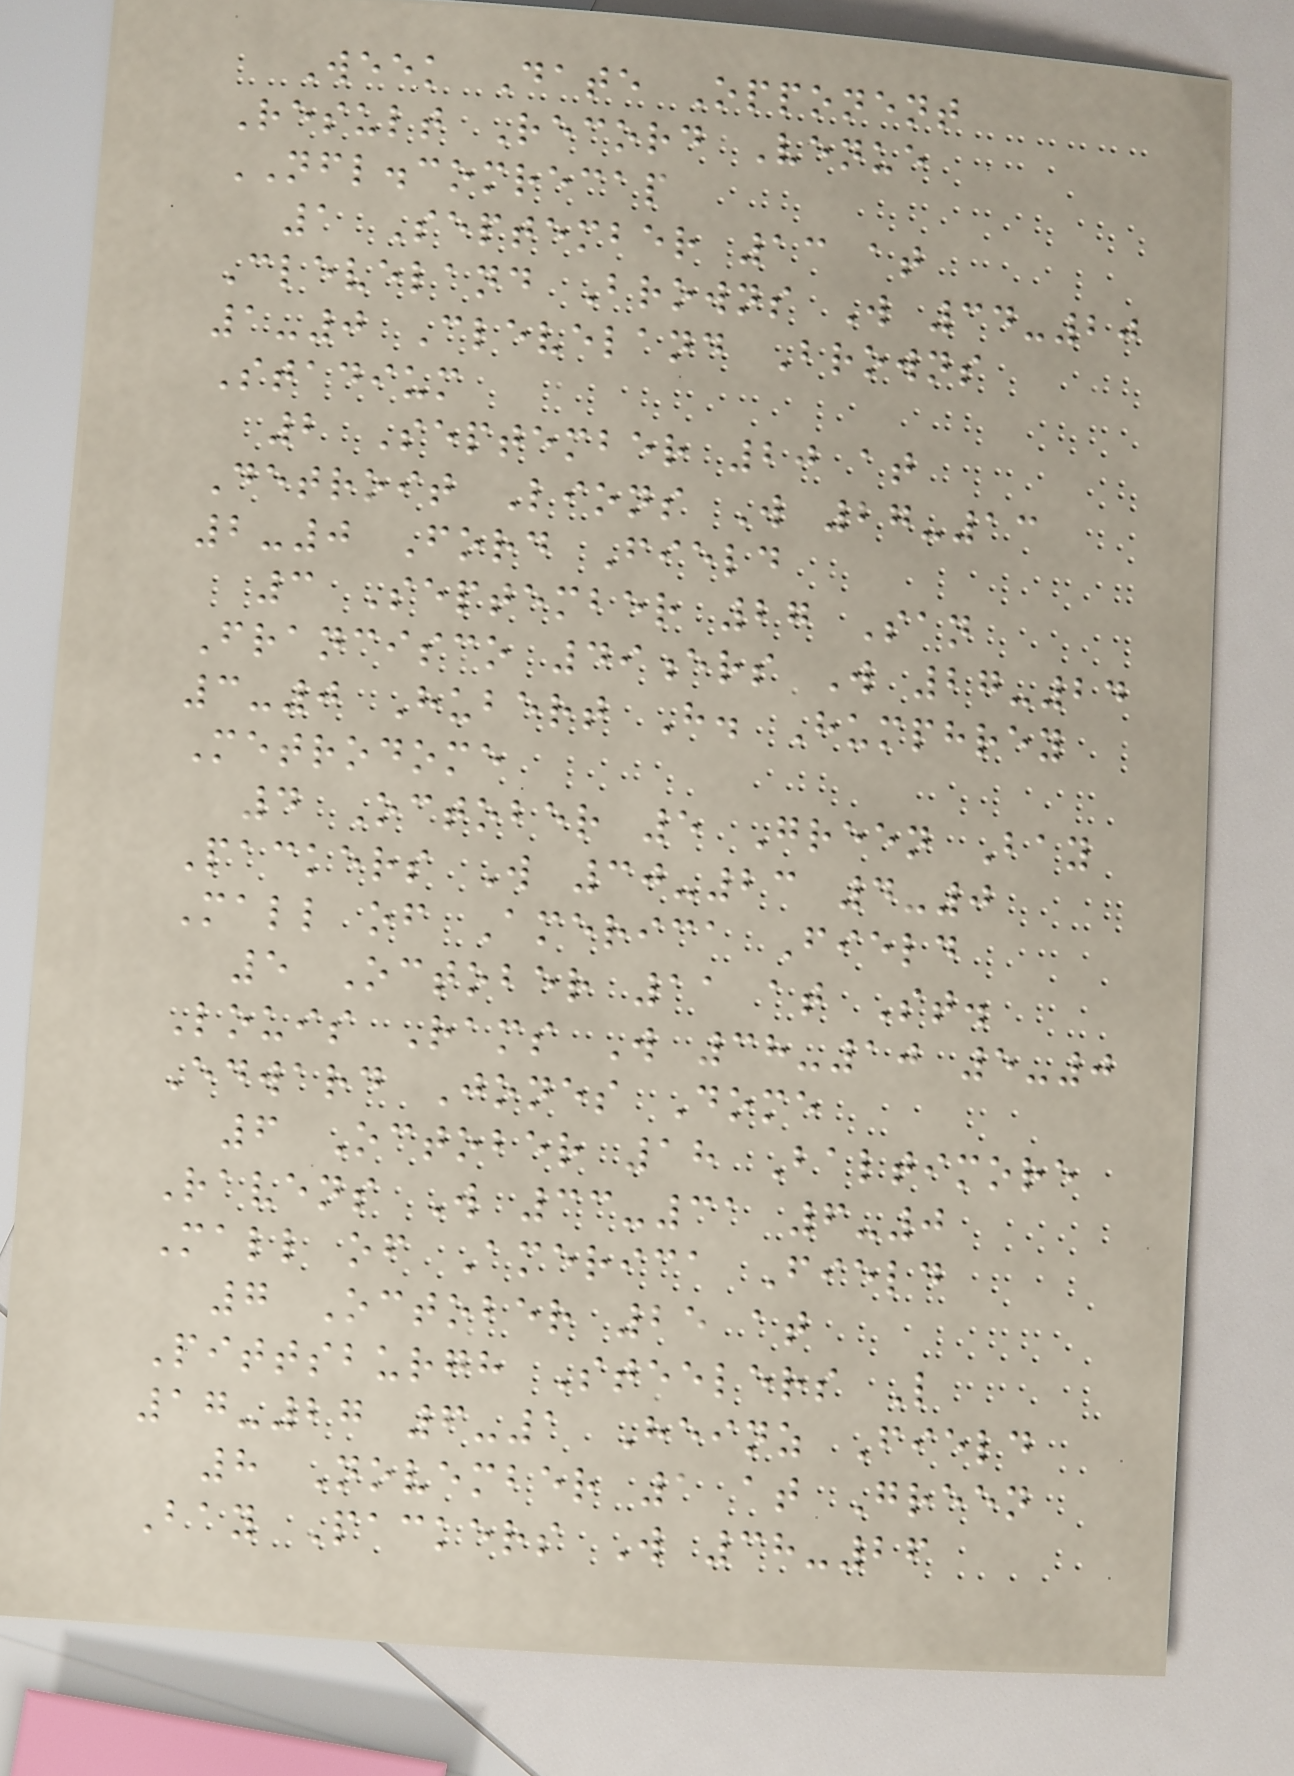Week Date Opponent
Result Record Venue
NFL.comrecap
1 September 13 at
Cleveland Browns W 34-20
1-0 Cleveland Browns
Stadium
2 September 20 at
Detroit Lions W 27-13
2-0 Ford Field
3 September 27 San
Francisco 49ers W 27-24
3-0 Hubert H. Humphrey
Metrodome
4 October 5 Green Bay
Packers W 30-23 4-0
Mall of America Field
5 October 11 at St.
Louis Rams W 38-10 5-0
Edward Jones Dome
6 October 18 Baltimore
Ravens W 33-31 6-0
Mall of America Field
7 October 25 at
Pittsburgh Steelers L
17-27 6-1 Heinz Field
8 November 1 at Green
Bay Packers W 38-26
